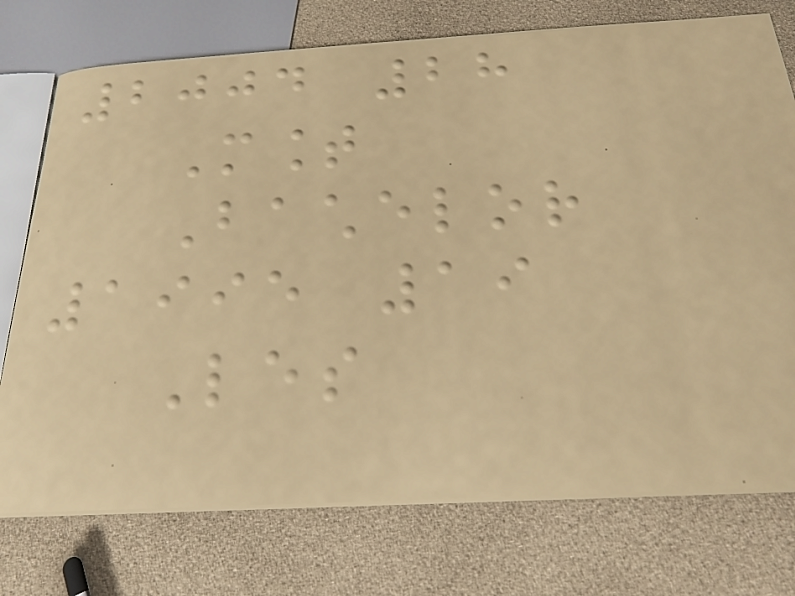2004 28
Mount
Bachelor
1995 19
Les
